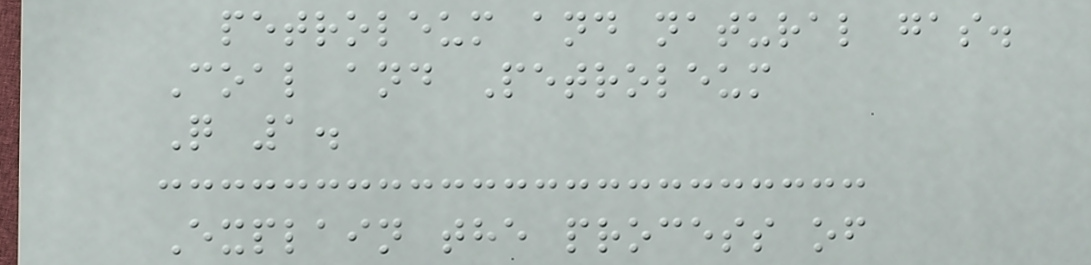petroleum and natural gas.
Coal and Petroleum
Q 1.
Explain the process of
